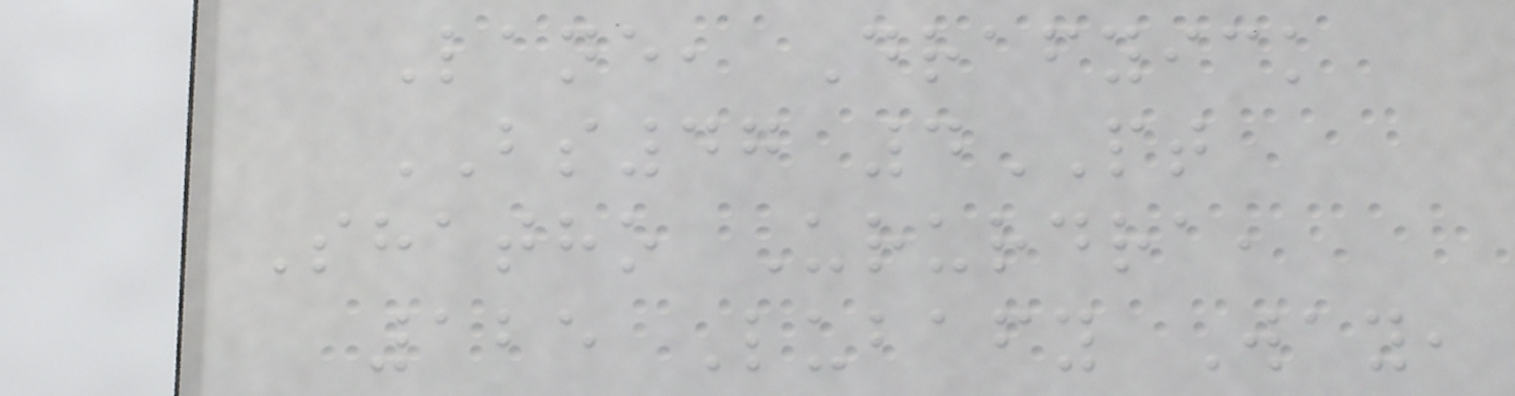Lane, Drafyick
BS47 4PT
Shatho Ururdra,
125 Lubafy Way,
